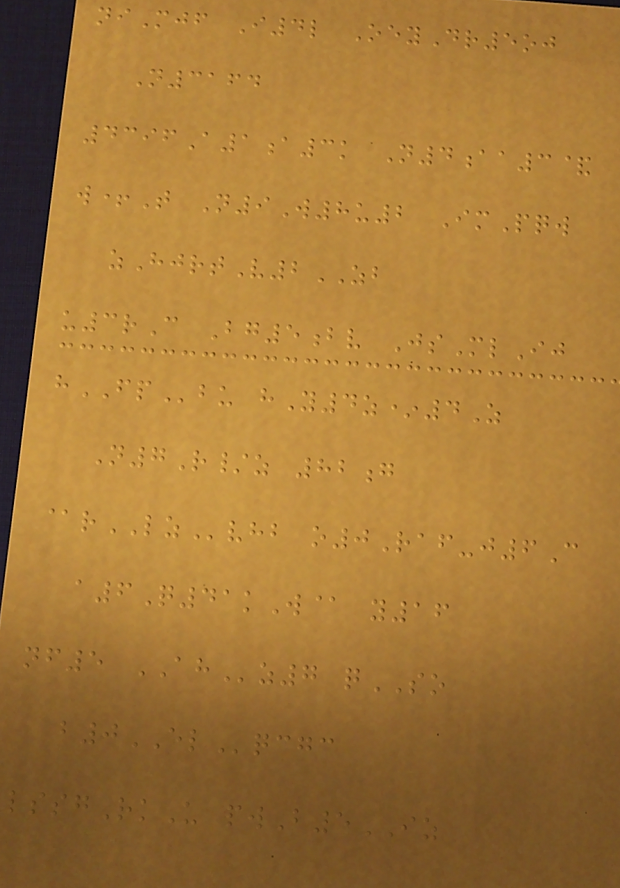niMjf I4l OeyDr5oj
N3164
4396A1a3k N4aa3&
w+T N9W8u2 ImPqw
zHjrtV2ZB
u3rC Bg5bv JsMlIj
hFPbu hY4z*4Z
N7R/z 82g
@rLZvhb o0Raf-j6C
a6Q41kW@ y16
nf5 AHz7 qSO
b0ELqcgc
lssgRkU pwB5IZ
